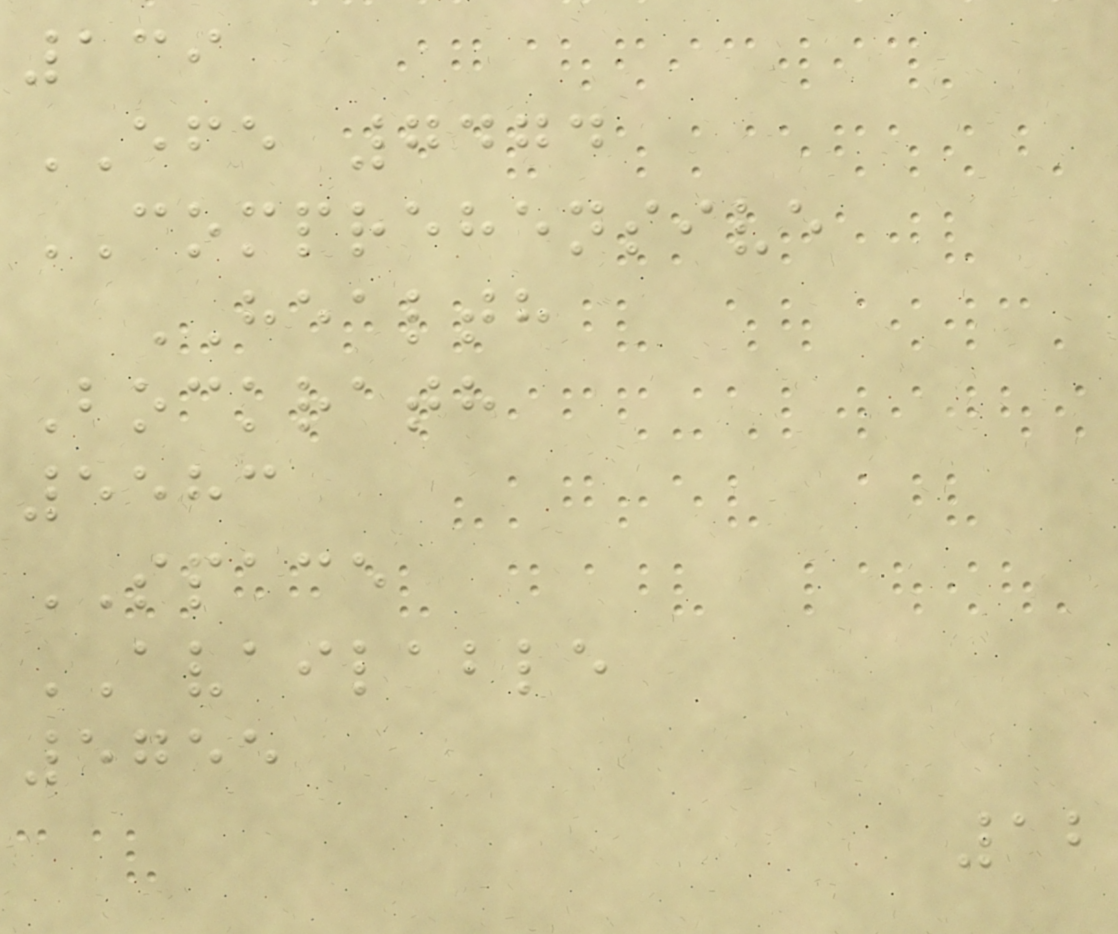139
EFE 7474
COMPREHENSIVE
HEALTH
Bockrath
5583
SPACE
AVAILABLE
5755
12
